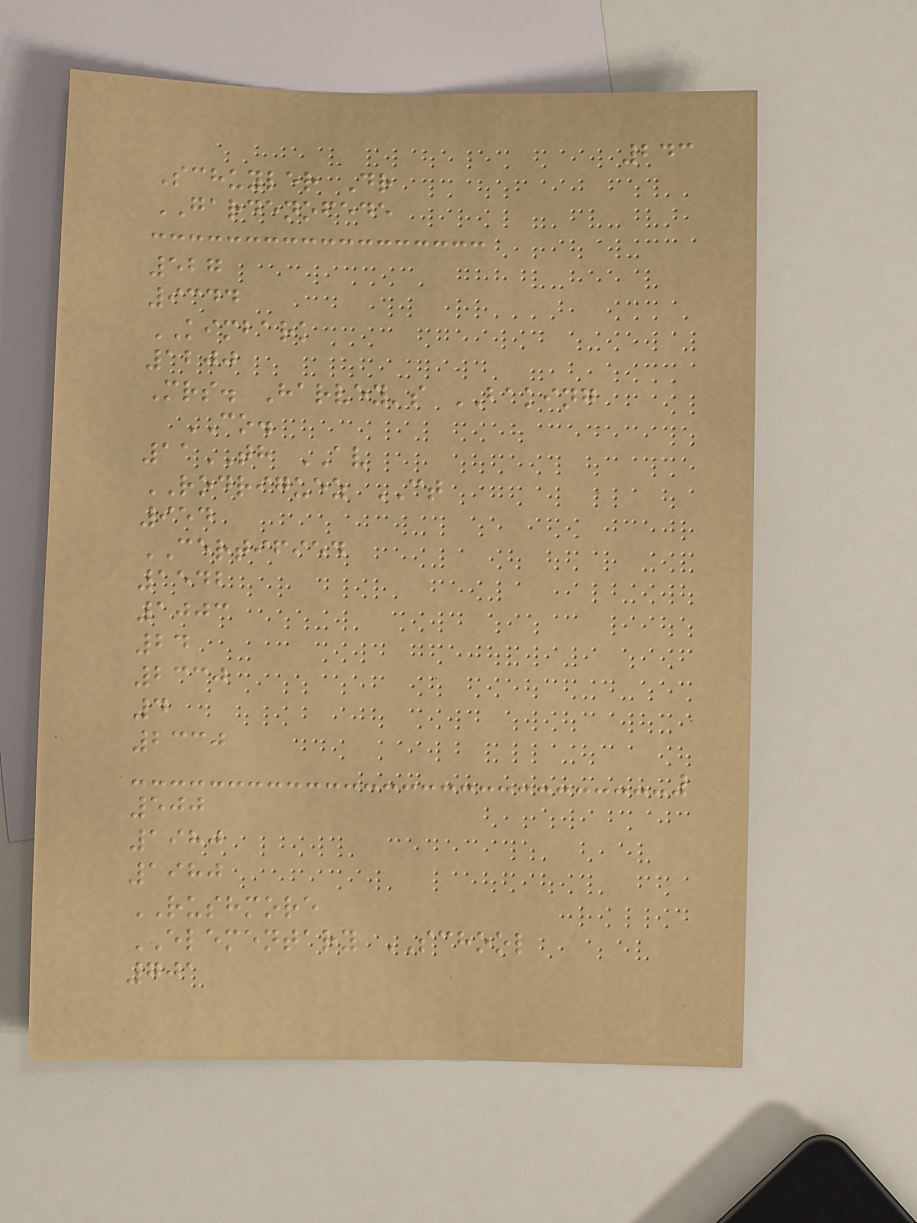243
Schuyler Dr
GARDENOFEDE
527
9344
KIMBARK
1200
Mrs. Harvey's BAKING
CO.
11TH AV
RODRIGUEZ CT
954
CERTIFIED
1542
1003
24
2330
4
2330
500
1980
1980
RUSHMORE
ELEMENTARY SCHOOL
701
